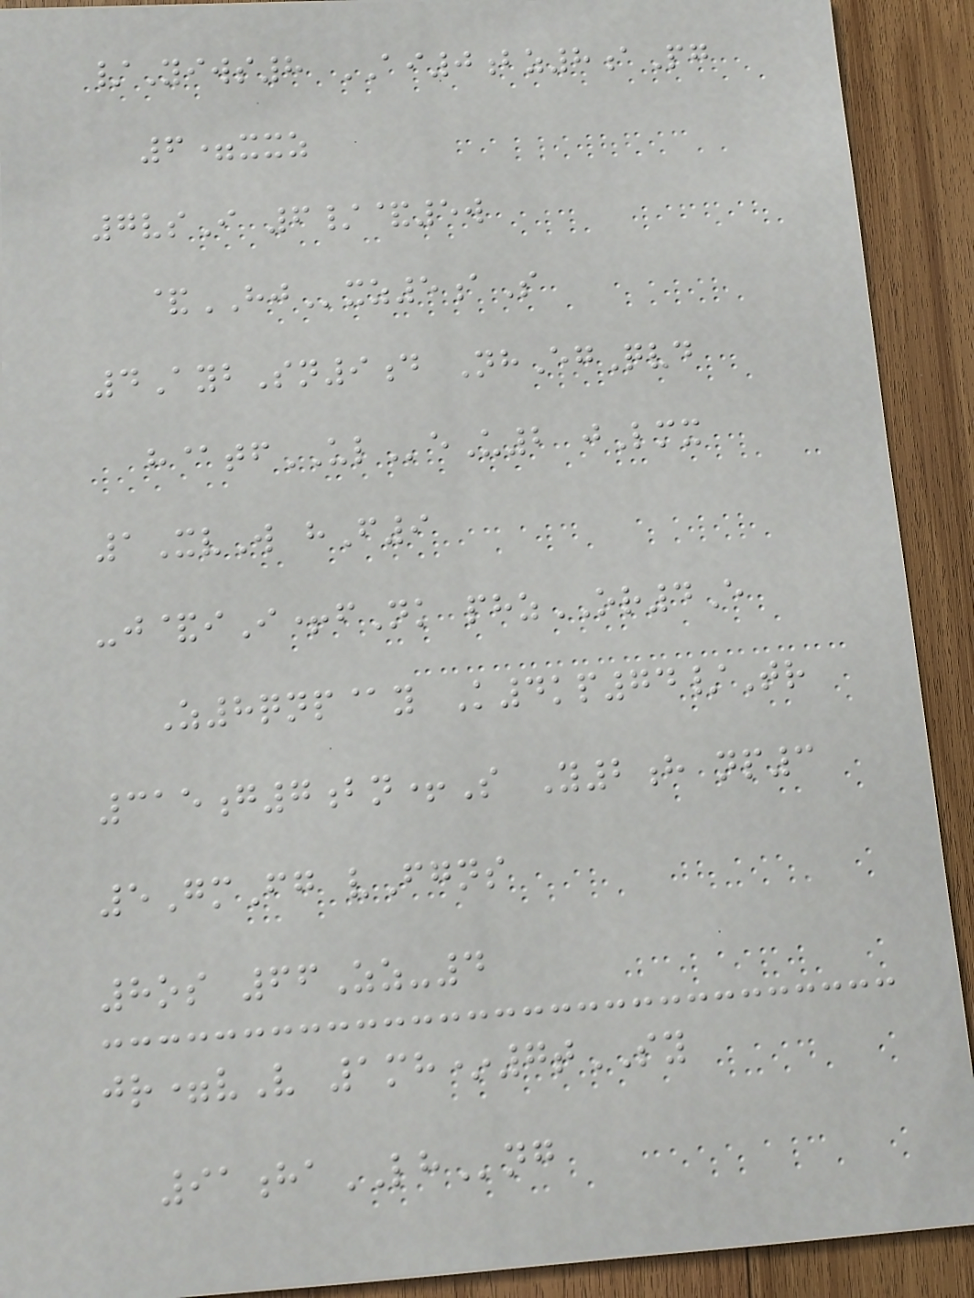/Yiws8 AI0bz8aPg
6=xxz
7vsI 6/&5w
&HJxz5aS
4AybSn9d NhEgQvd
h@tfULeU2 jLmx
1XvW hF9
-j&iI+fNk phzOR4E
Z8qnp@y K4kp74/Tr
315g7bn+S Y2h np3
5GmFg vFgns
8os 66Zz-4
jr=vV 1mh*7tSY
91haLHng
